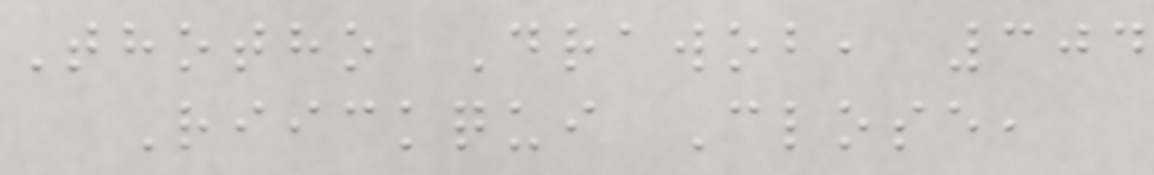Thotho Drawob, 304
Riickqui Close,
